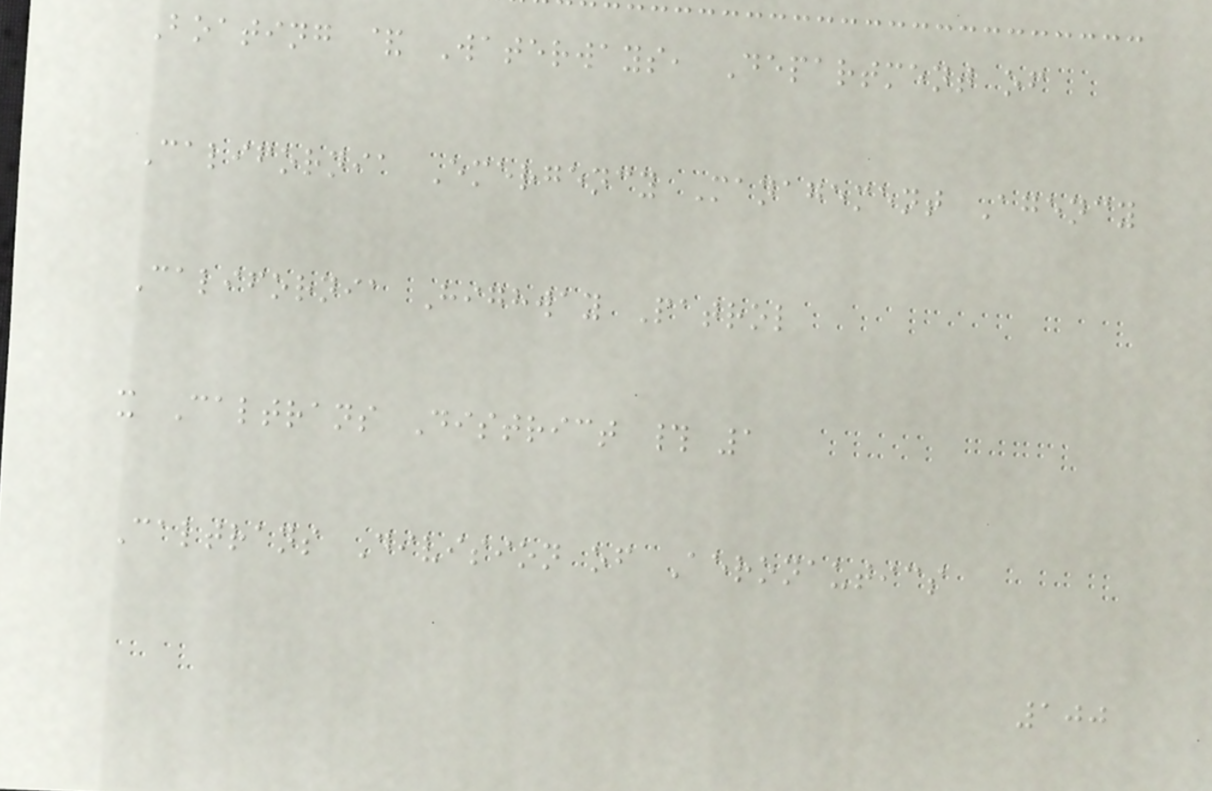Boating & Waterways, Department of
California Emergency Management Agency
California Highway Patrol
x Caltrans District # 1
Caltrans Division of Aeronautics
100
